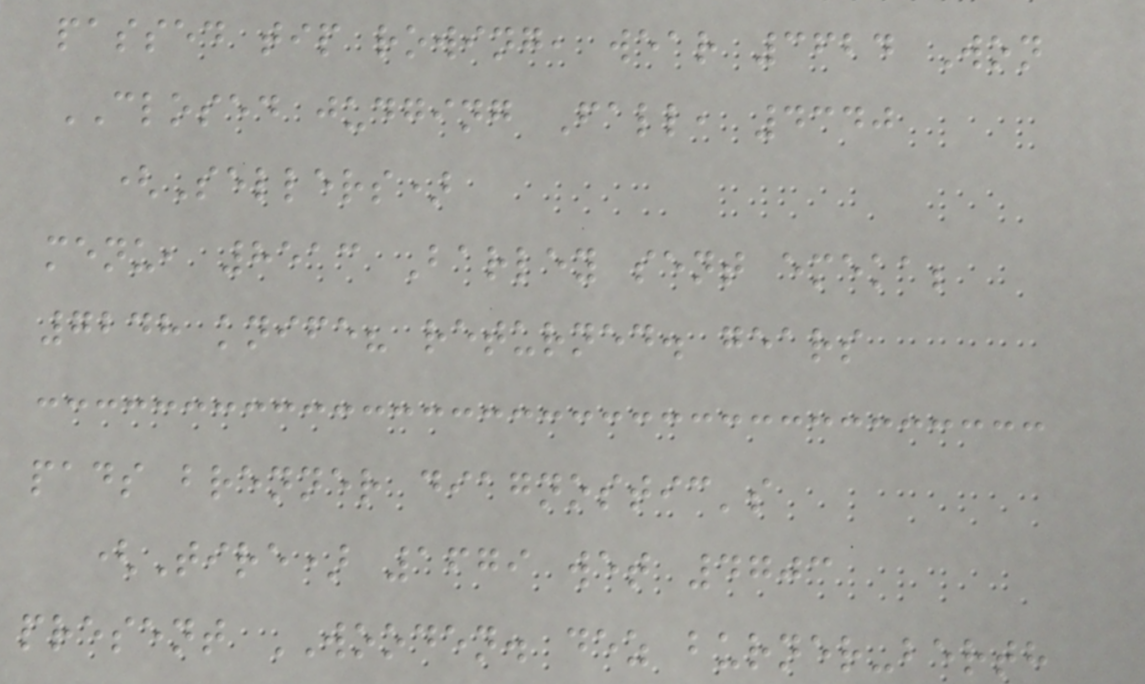passed tip rowing, wear 3624 Won
CLOSED judging Fall, 4340
(Sellers)
menu, 8513 Barley sent emeka;
7248 knife? returned. gears
pads brenner diagnostic's
(Tire) 1679 wet 4703
present WOODEN. dez burner-berth
